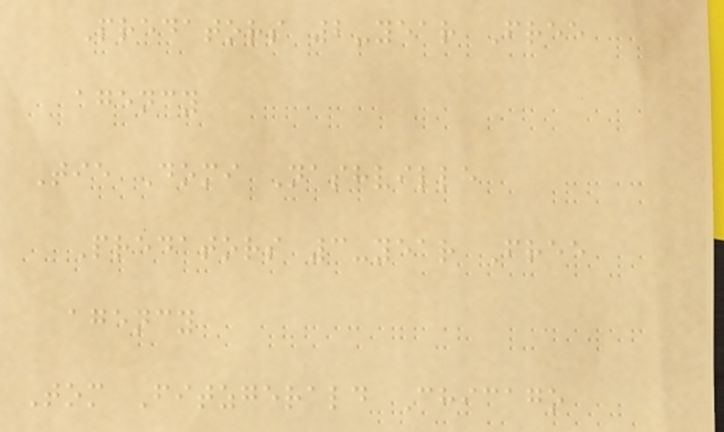Predators 2-year Free
agency
Tie Domi Nashville
Predators 3-year Free
agency
Tom Fitzgerald Chicago
